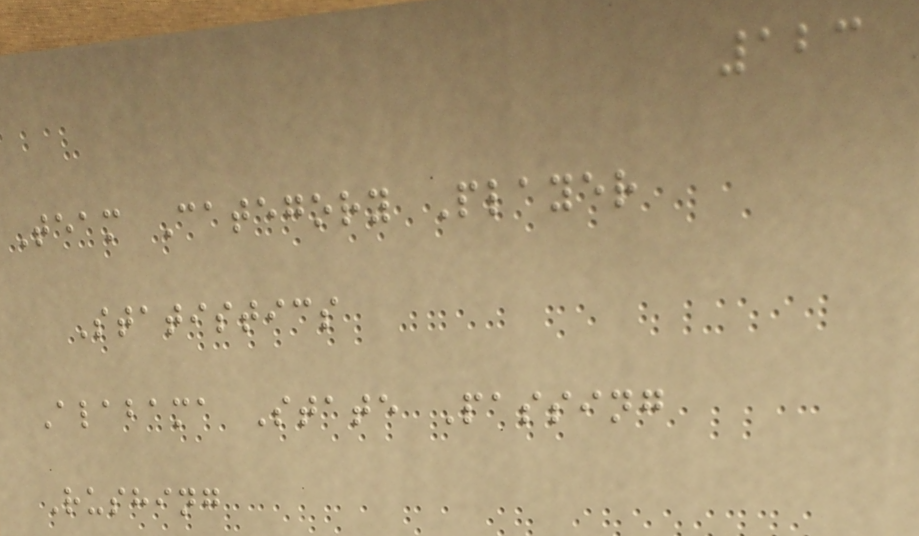123
Team Category Player
Statistics
Alabama State Passing
Rushing
